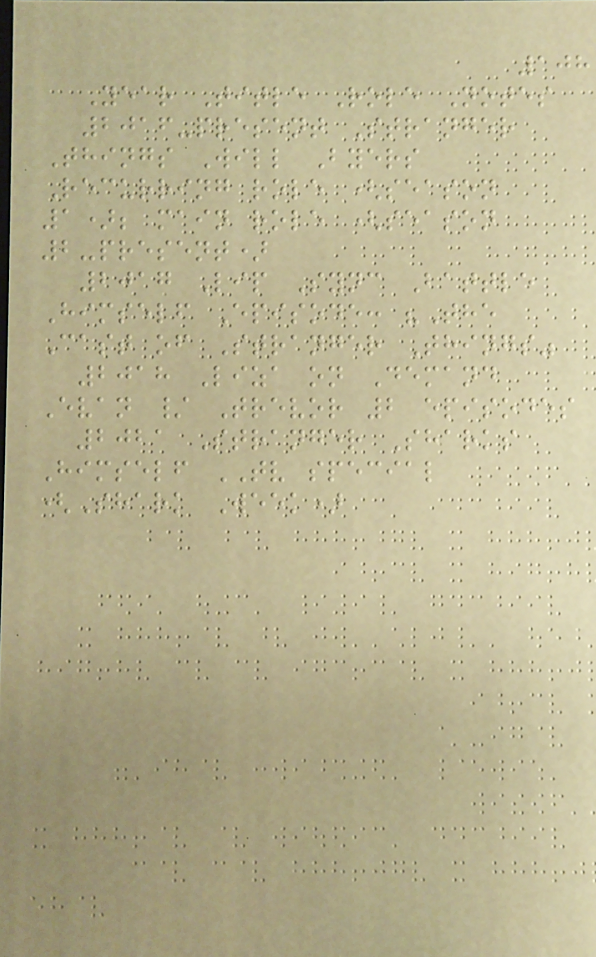108
Year Title Role Notes
2016-present Stranger
Things Will Byers
Recurring role (season
1); main role (season
2-present)
2017 Lip Sync Battle
Himself Episode: "The
Cast of Stranger Things"
2018 Liza on Demand
Evan / Trevor 2 episodes
2021 Stranger Sharks
Himself TV special
(Shark Week)
